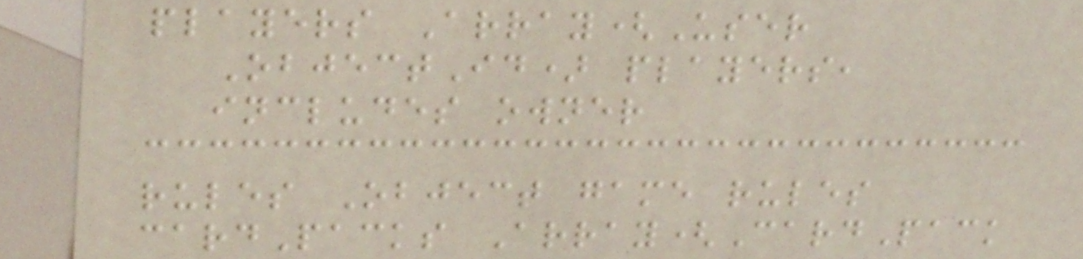players Array(User
ObjectId) players,
includes owner
rules Object game rules
cardPacks Array(CardPack
